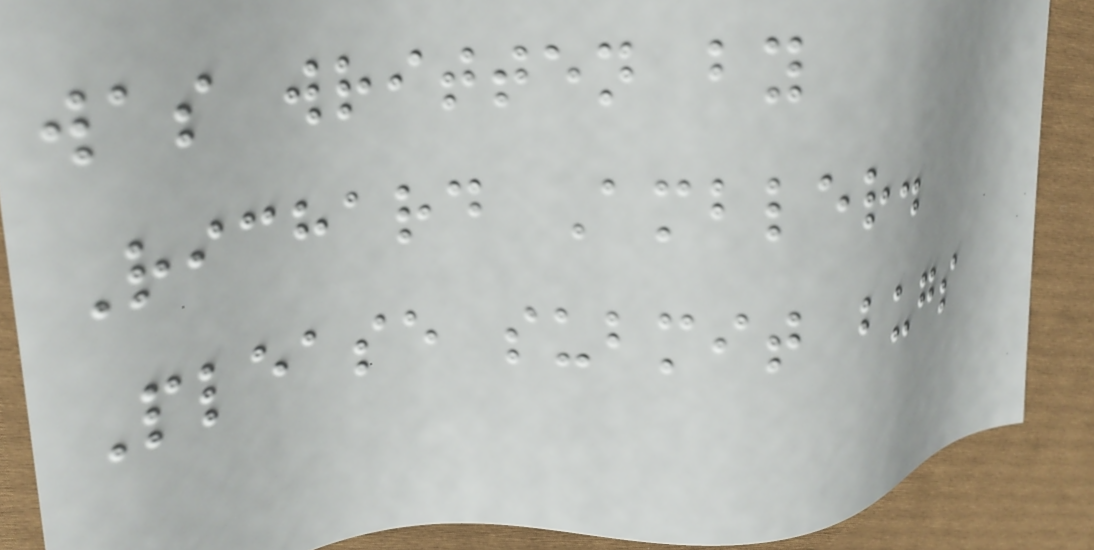was written by
Richard Ambler.
Please submit bugs
